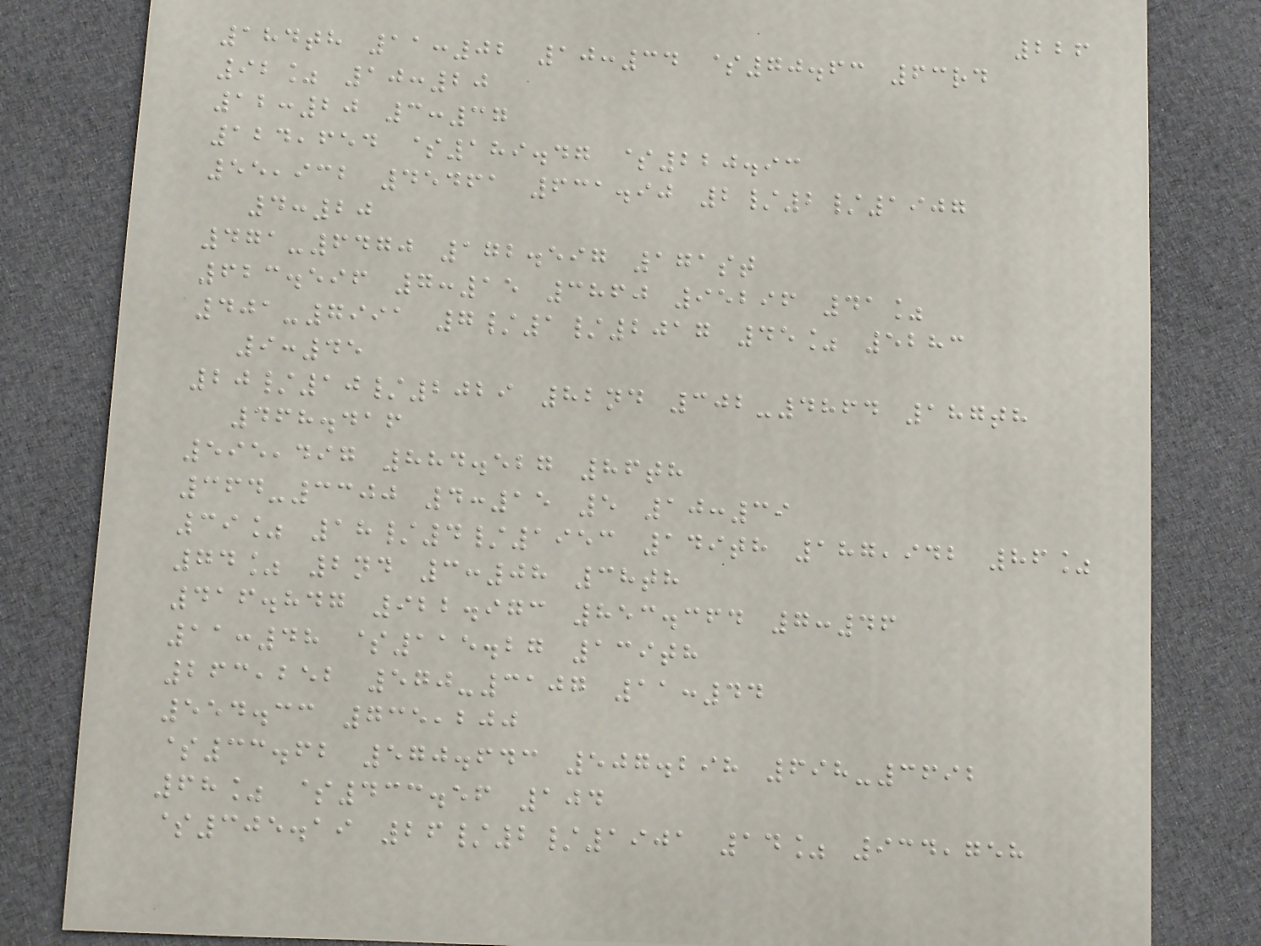226
184th 11:02 10:34 $70.63 63rd
92% 10:20
12:20 3:37
124,654 $189.47 $220.93
55,932 45461 631.90 2/2/1907
4:20
471-6470 172.597 171st
623.596 7:15 3860 95296 41%
401-7991 7/1/2017 45% 5283
9:45
20/10/2029 82nd 302-4864 187th
468.416
595,497 884.527 86th
364-3300 4:15 5 10:39
39% 18/4/1953 149th 187,942 86%
74% 2nd 3:08 38th
416.847 922.973 853.364 7:46
11:48 $115.27 139th
263,252 570-3107 11:44
554.33 735,200
$33.62 570.643 507.298 698-3692
68% $433.56 104
$305.19 26/2/1901 14% 934,758
